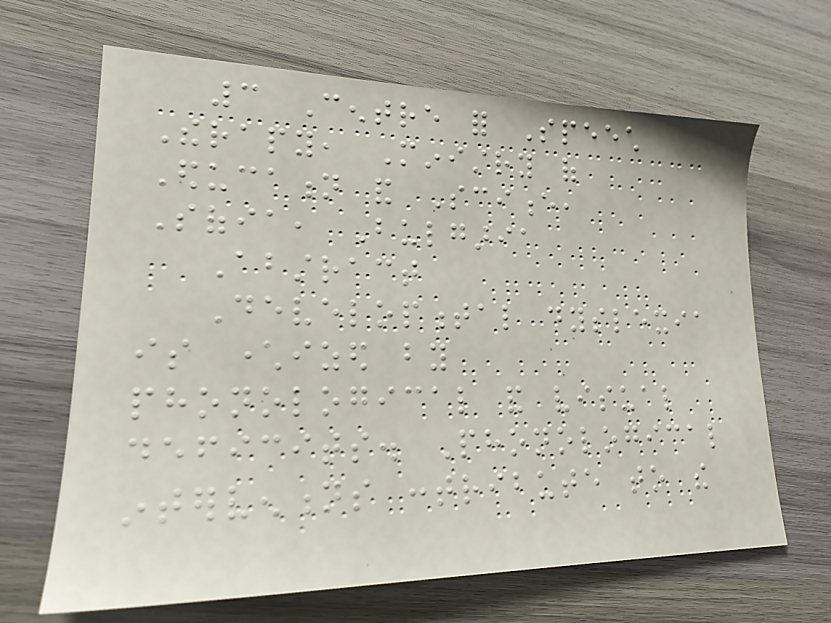3 Centre for Speech
Therapy, Ministry of
Education and Science,
Sofia, Bulgaria
Abstract
Developmental dyslexia
is characterized by
phonological and visual
deficits. Phonological
interventions contribute to the
